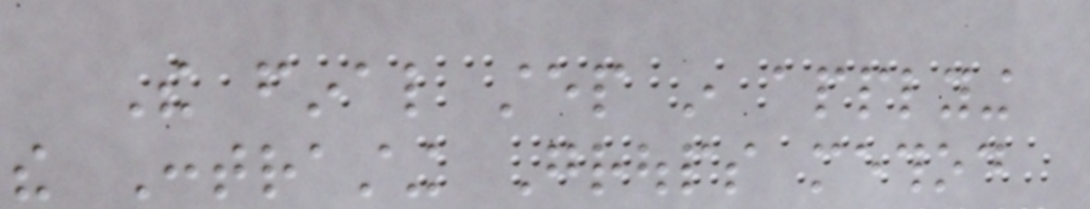The final step in applying
the Contrasting Groups method
